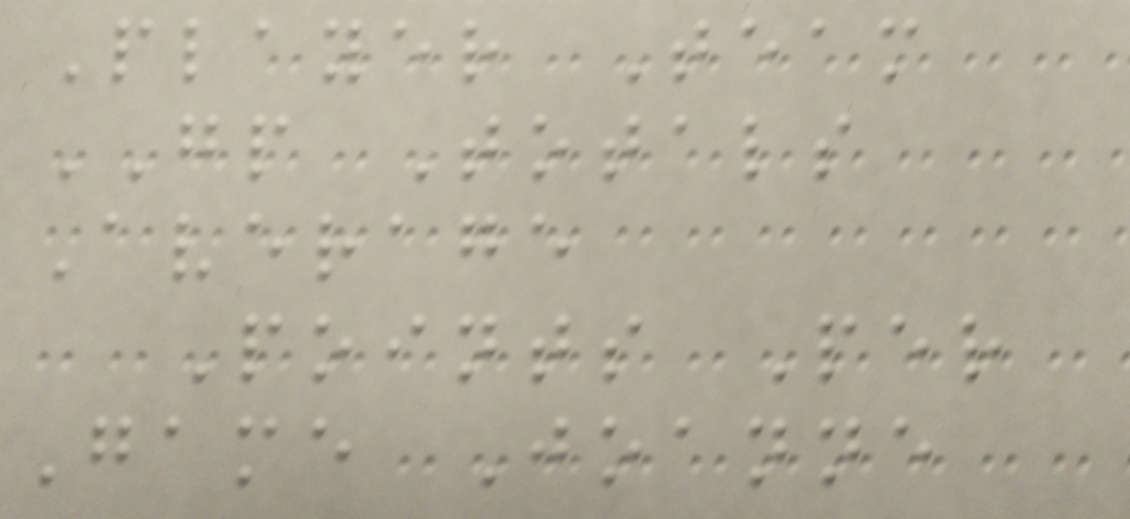Player Team
GP Totals
Average
Points Per
Game Joanne
